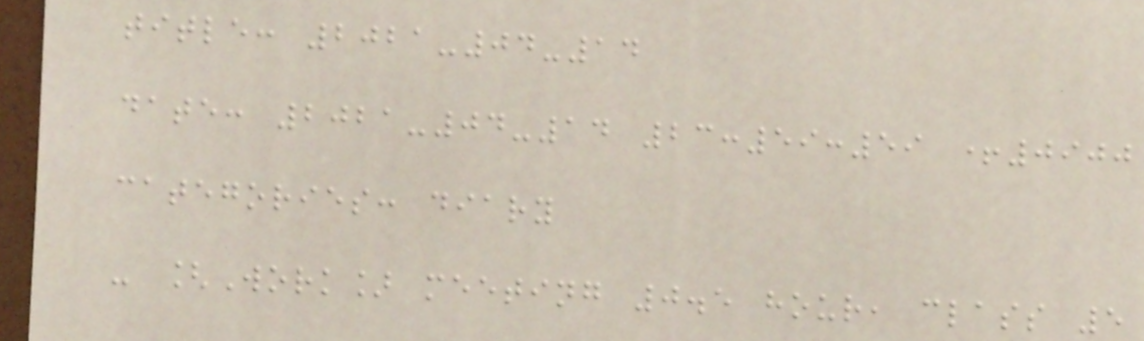title: 2021-04-14
date: 2021-04-14 23:59:59 +0900
categories: diary
- [Work] meeting 0.5 hour, class 5
